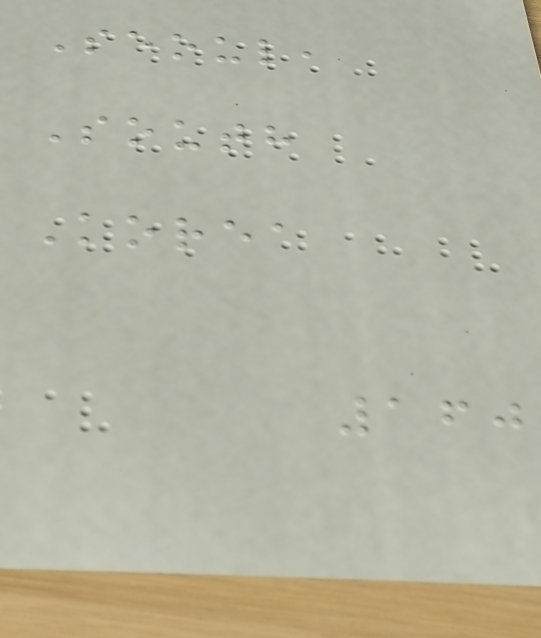Seoul,
South
Korea
160
